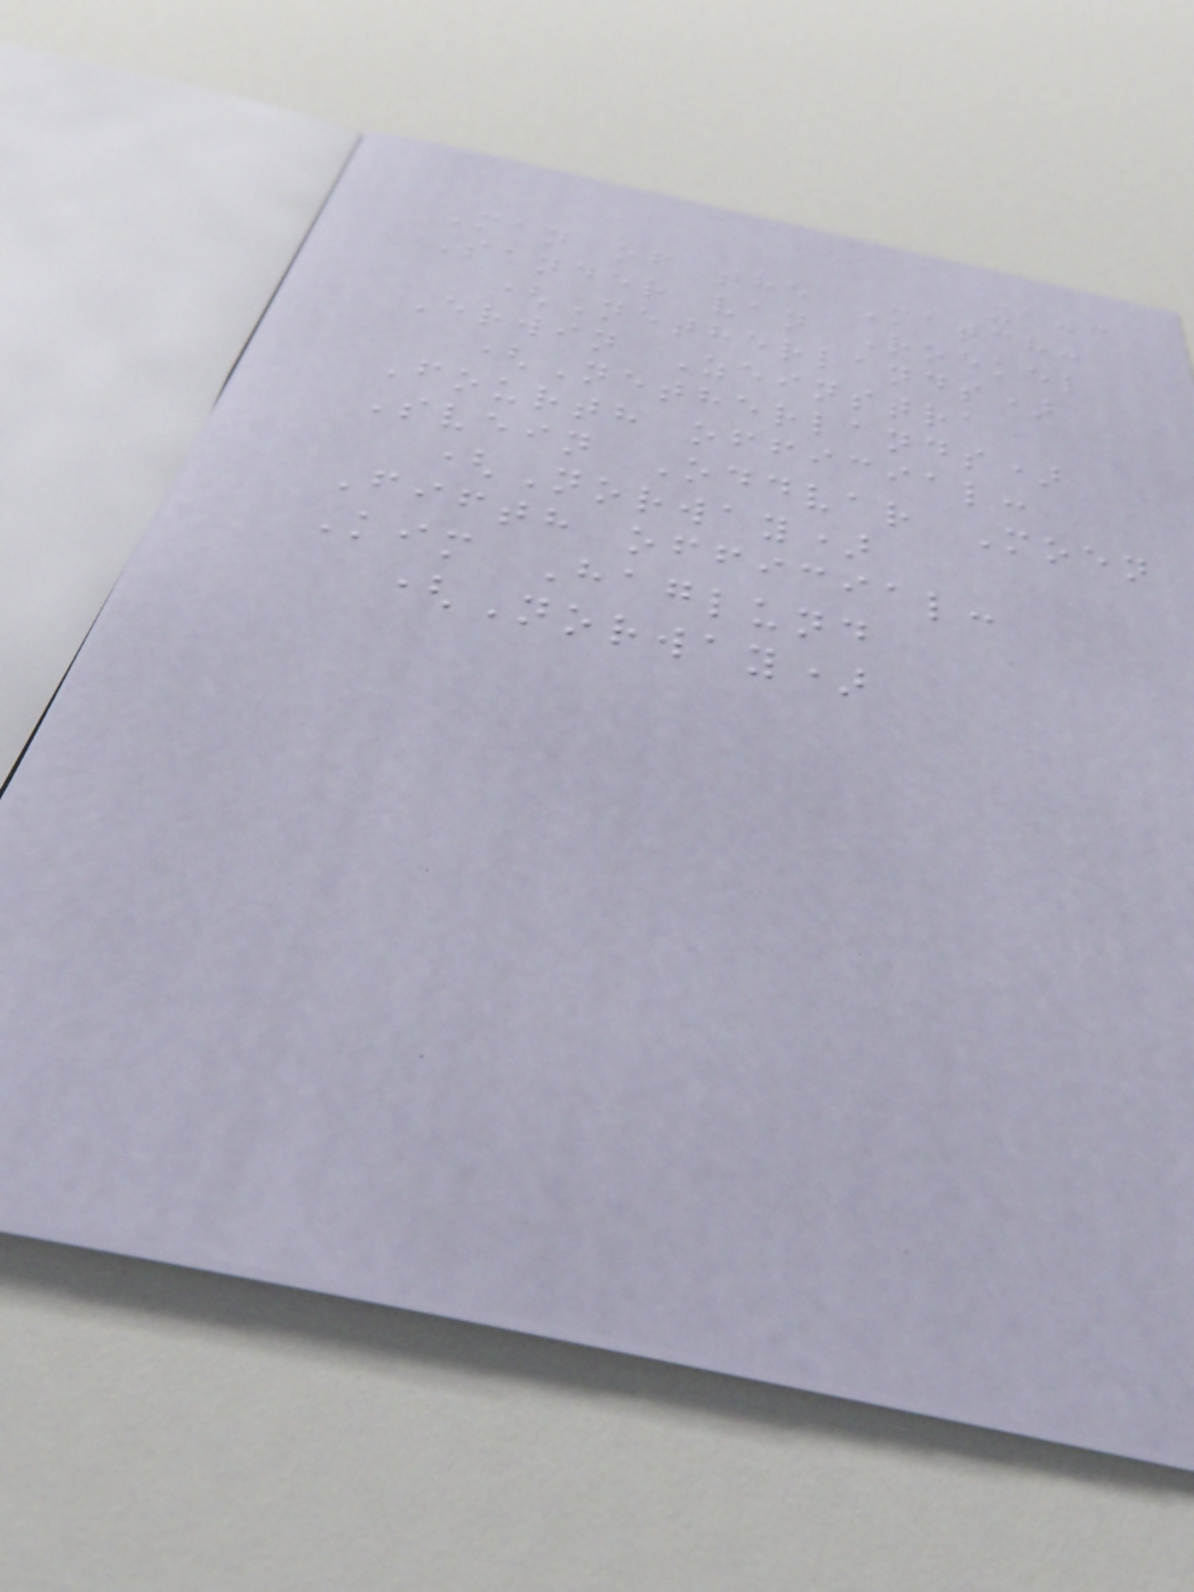103
Man of the Match:
Sander van Roekel
(Netherlands)
Erwin Zeinstra
(Netherlands)
Fourth official:
Svein Oddvar Moen
(Norway)
Fifth official:
Kim Haglund
(Norway)
